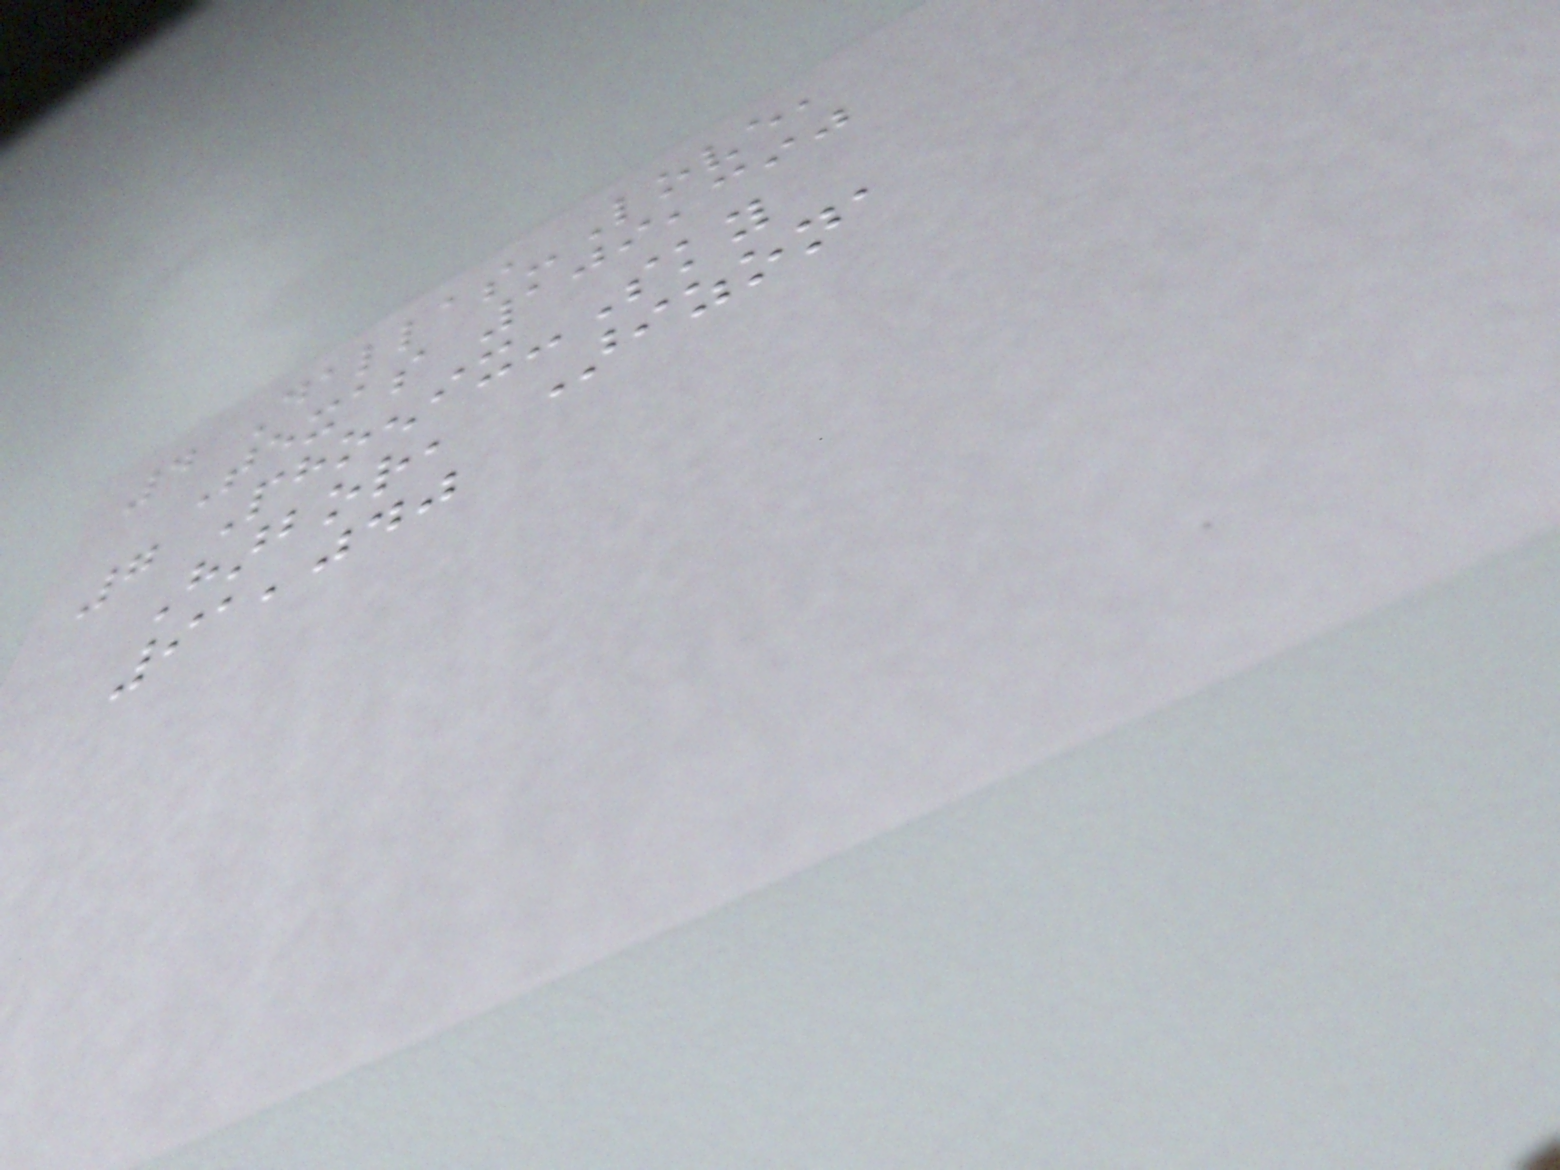4 Dallas-Love,
Texas 109,390
7 Phoenix-Sky
Harbor, Arizona
91,040
